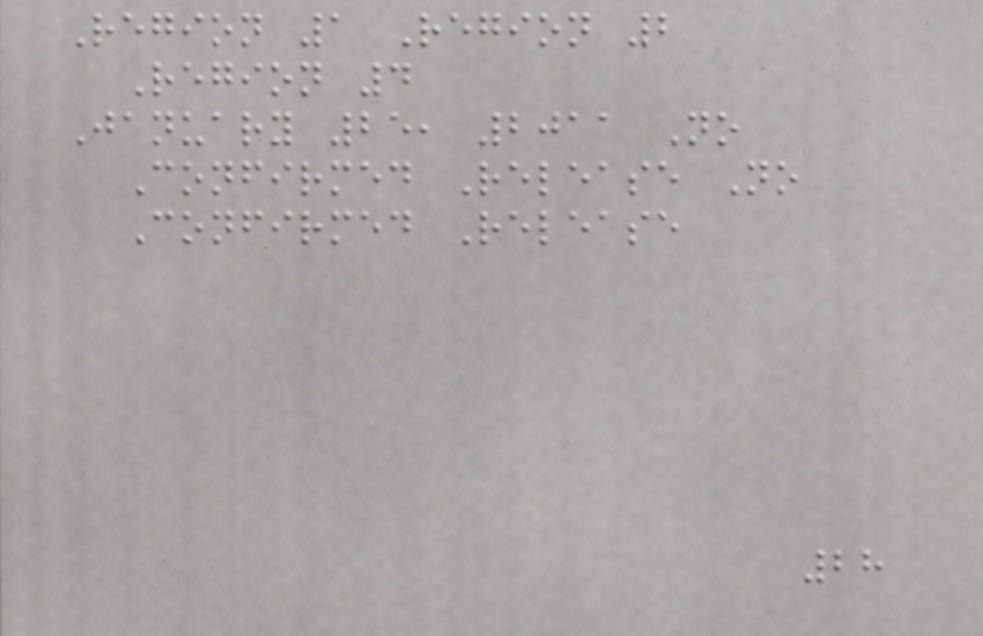Region 1 Region 2
Region 4
January 25, 2011 No
Confirmed Release No
Confirmed Release
28
